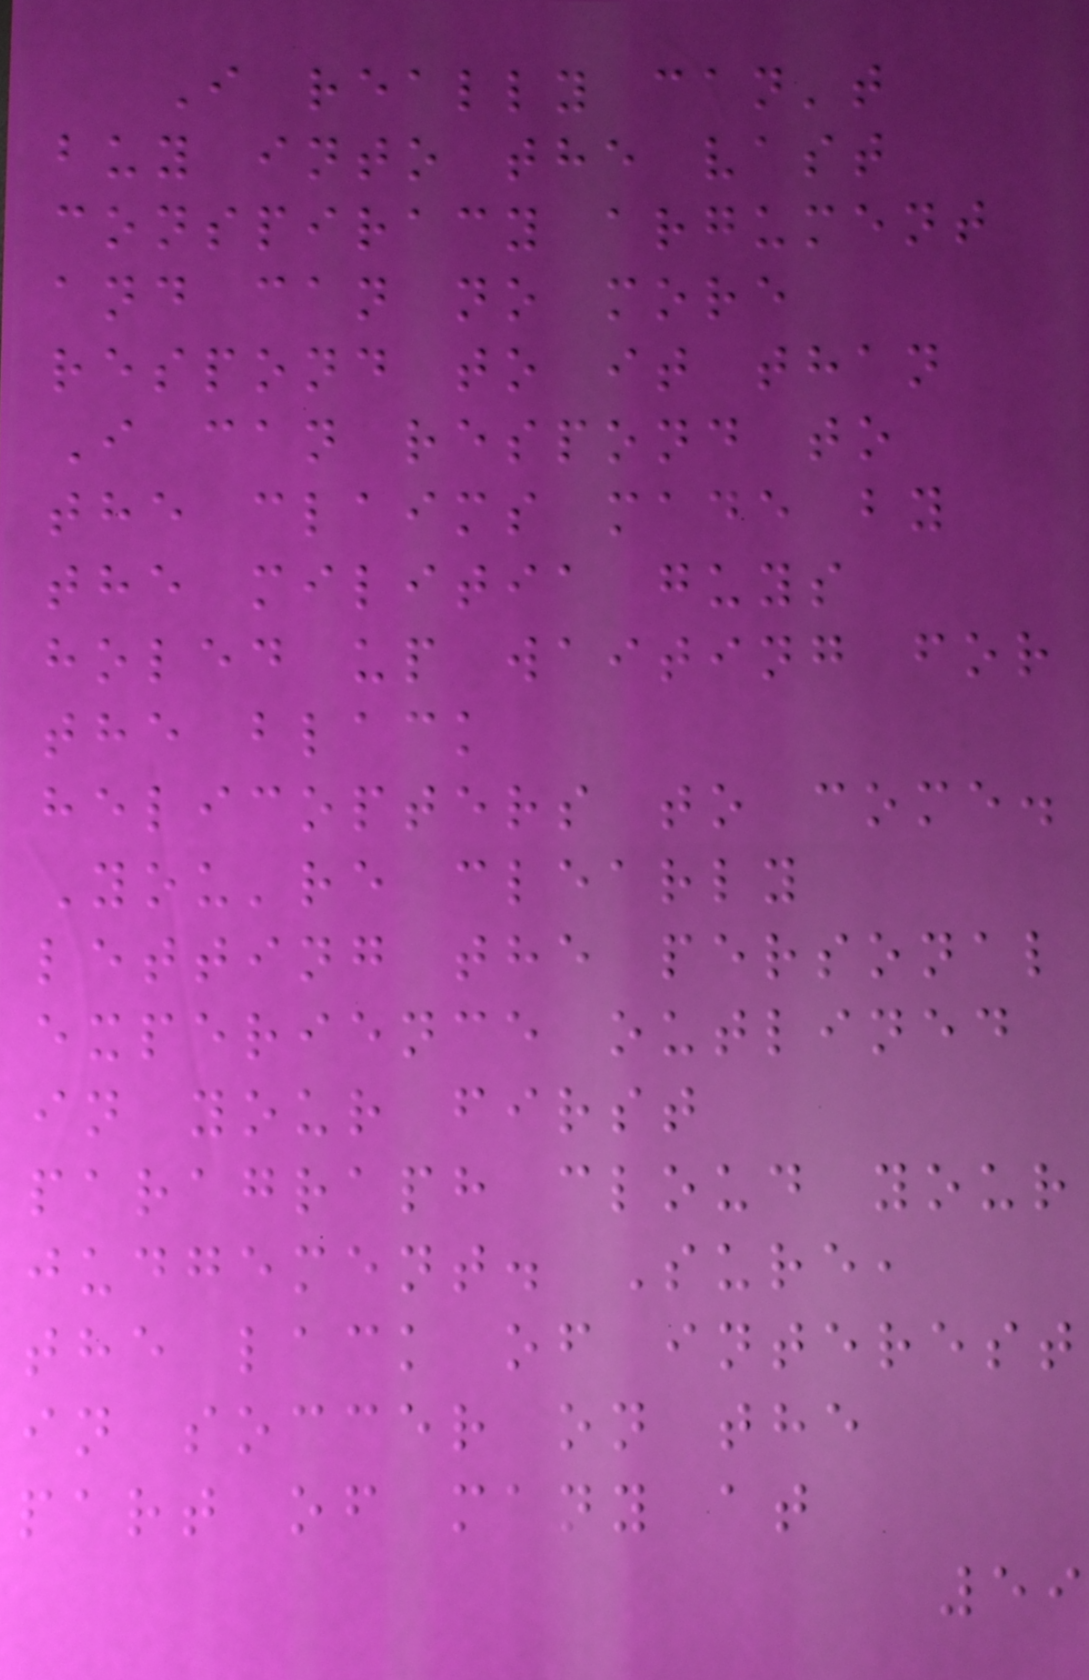I really can't
buy into the vast
conspiracy argument
and can no more
respond to it than
I can respond to
the claims made by
the militia guys
holed up waiting for
the black
helicopters to come.
You're clearly
letting the personal
experience outlined
in your first
paragraph cloud your
judgement. Sure,
the lack of interest
in soccer on the
part of many at
59
